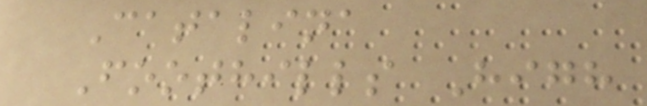Catalina
Foothills High
